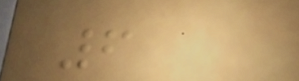6
